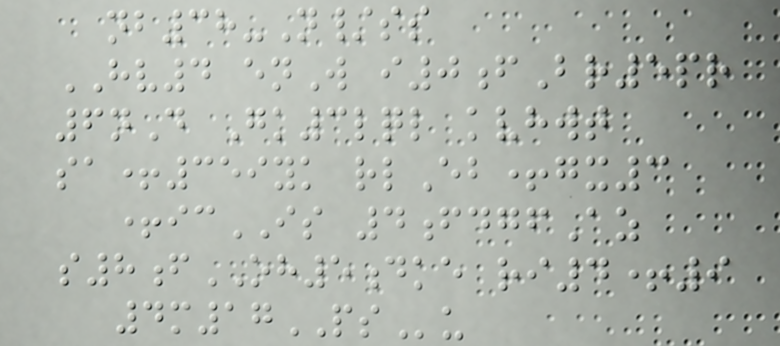nb38-N/ss
HV4 enW i0fBr5pr
6nD Gk3lql kvhwt
sa+359yk rlEb+gx3
+icIS 4fdgfAz
s8fOH5dke ri4+9
4m17PSu
